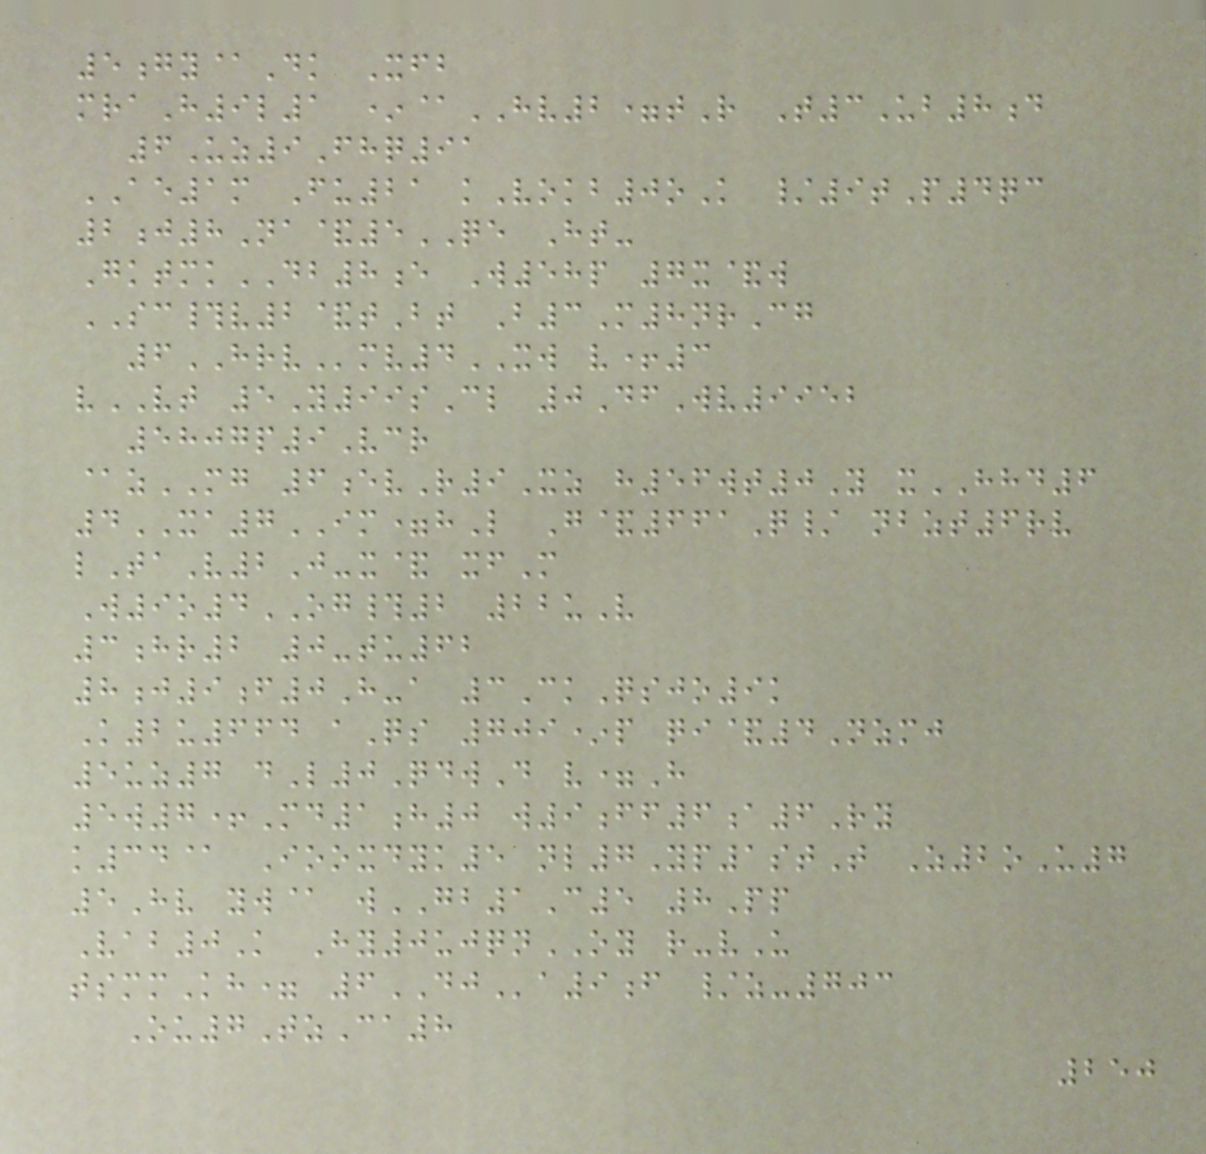5gy@Dk Xfb
mraH9l1 *@HV2=tR T3Ub8d
6Uz9Fhq91
AE1m Fu21 kVokb0oK /9tP4qc
2j8Na&5QE Ht-
GktmkDB8e W58p 7x&w
SC#v2&tBt B3M8nrCg
6HRVmv4XW v+3
vVT 5Y99sCl 0DfWv9952
5807p9Vcr
@zMG 6evR9Xz h56wt0Y xHHD6
4XA7IM=hL G&661Q/ nbzt6rv
lTaV2J-x& xfM
W9o4OG#2 22uV
3hr2 0-tu62
8j9f0H-a 3CkQsjo9k
K2u664 aQs 709*p qi&4Nzmj
5uz7 dL0QdwD v=H
5w7+Md1h0 w9ff6a6Ry
k34@ Iooxdyk5 nl7Yp1stT Z2oU7
5Hv yw@ wGB1C5 8Pp
Vab0K Hy0ujqnOY r-vU
tsmmKh= 6DJa9f /z-703
Ou7TzCa8
250
